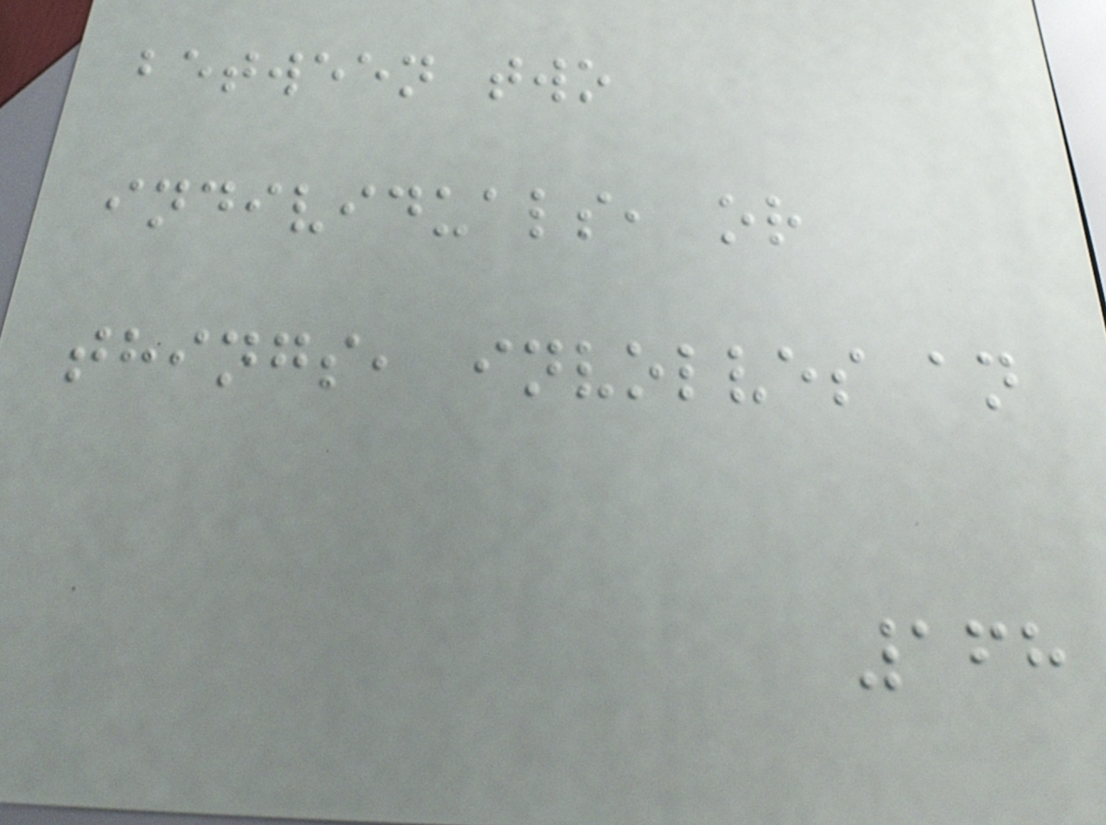between two
individuals, or
things, involves an
168
